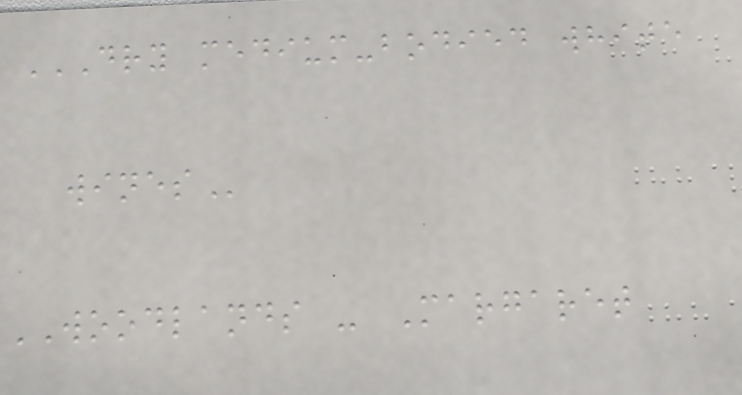DRY MEDIUM-BODIED WHITE
WINES
WOODLANDS - Margaret
